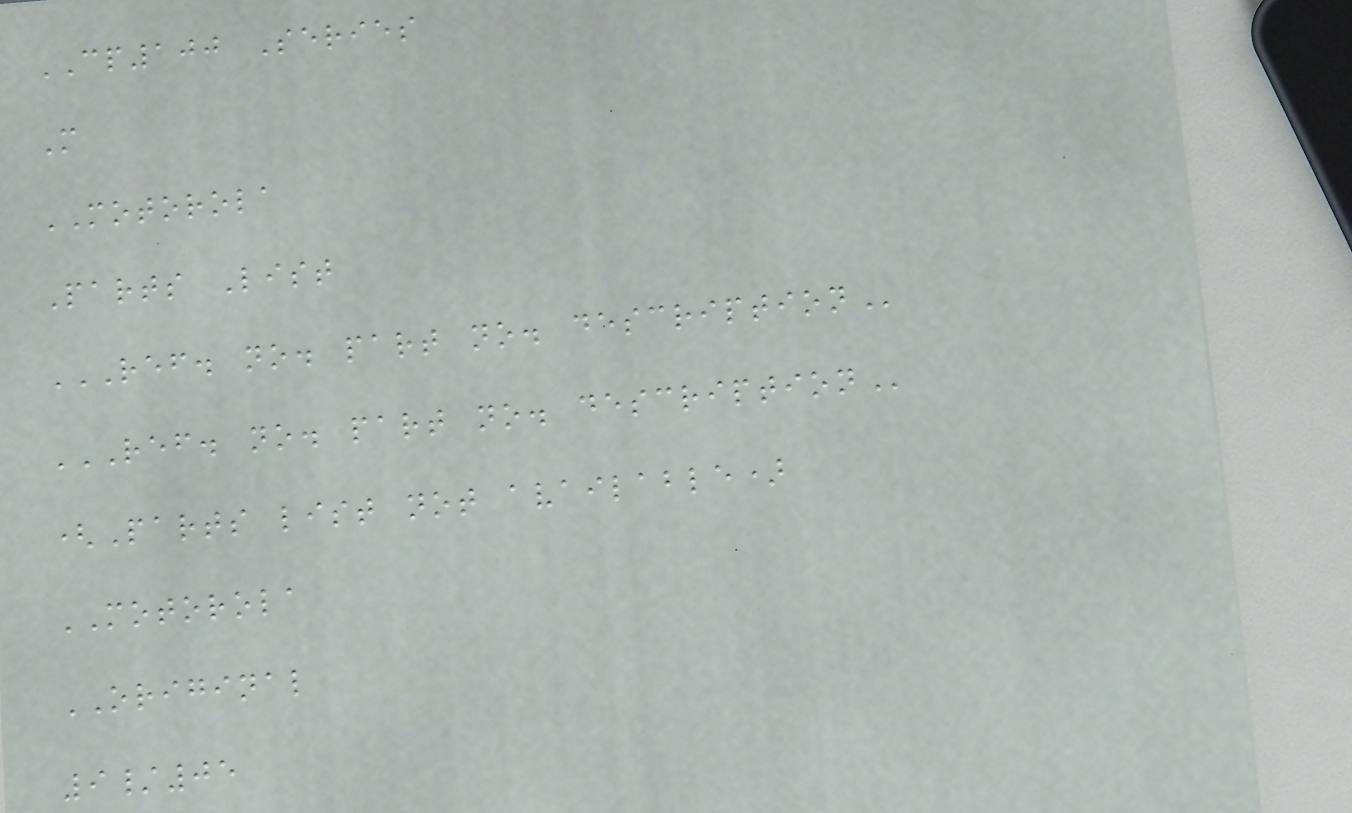CP100 Series
M
MOTOROLA
Parts List
REF. NO. PART NO. DESCRIPTION
REF. NO. PART NO. DESCRIPTION
(Parts list not available)
MOTOROLA
ORIGINAL
9/05
